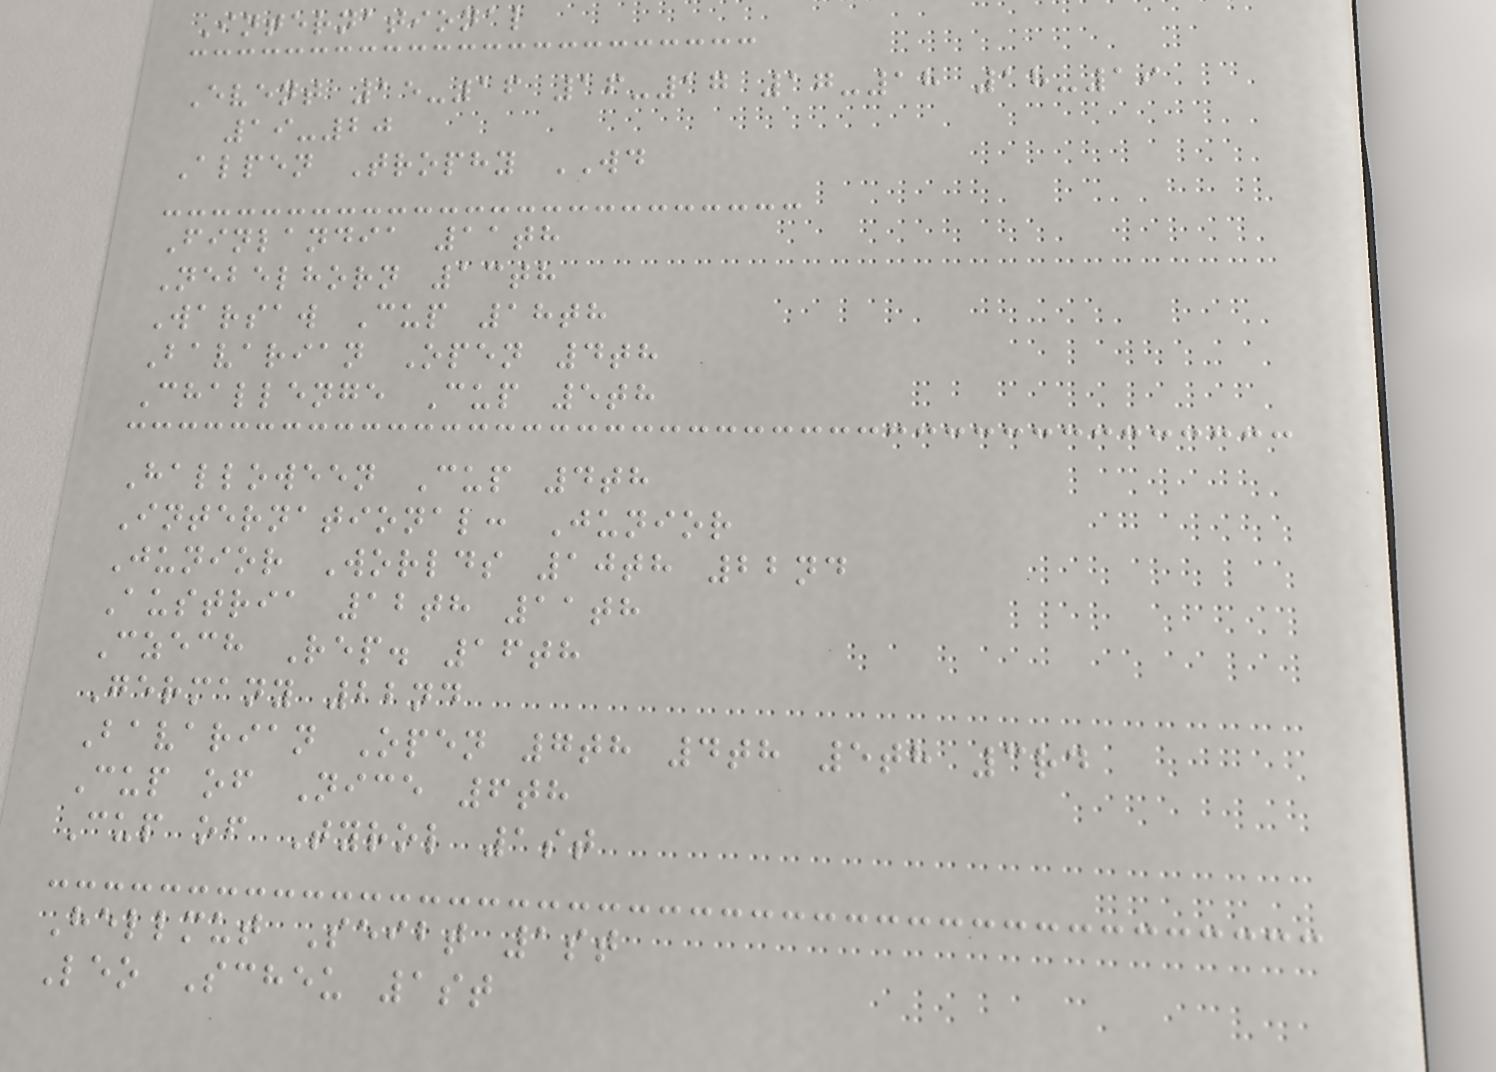International
Event 15-16 16-17 17-18 18-19
19-20
Alpen Trophy WD
Finlandia 11th
Nebelhorn 13th
Warsaw Cup 18th
Bavarian Open 4th
Challenge Cup 5th
Halloween Cup 4th
International: Junior
Junior Worlds 10th 22nd
Austria 12th 11th
Czech Rep. 16th
Germany 22nd
Bavarian Open 7th 4th 5th 3rd
Cup of Nice 6th
Cup of Tyrol 1st
Hellmut Seibt 1st
Leo Scheu 1st
